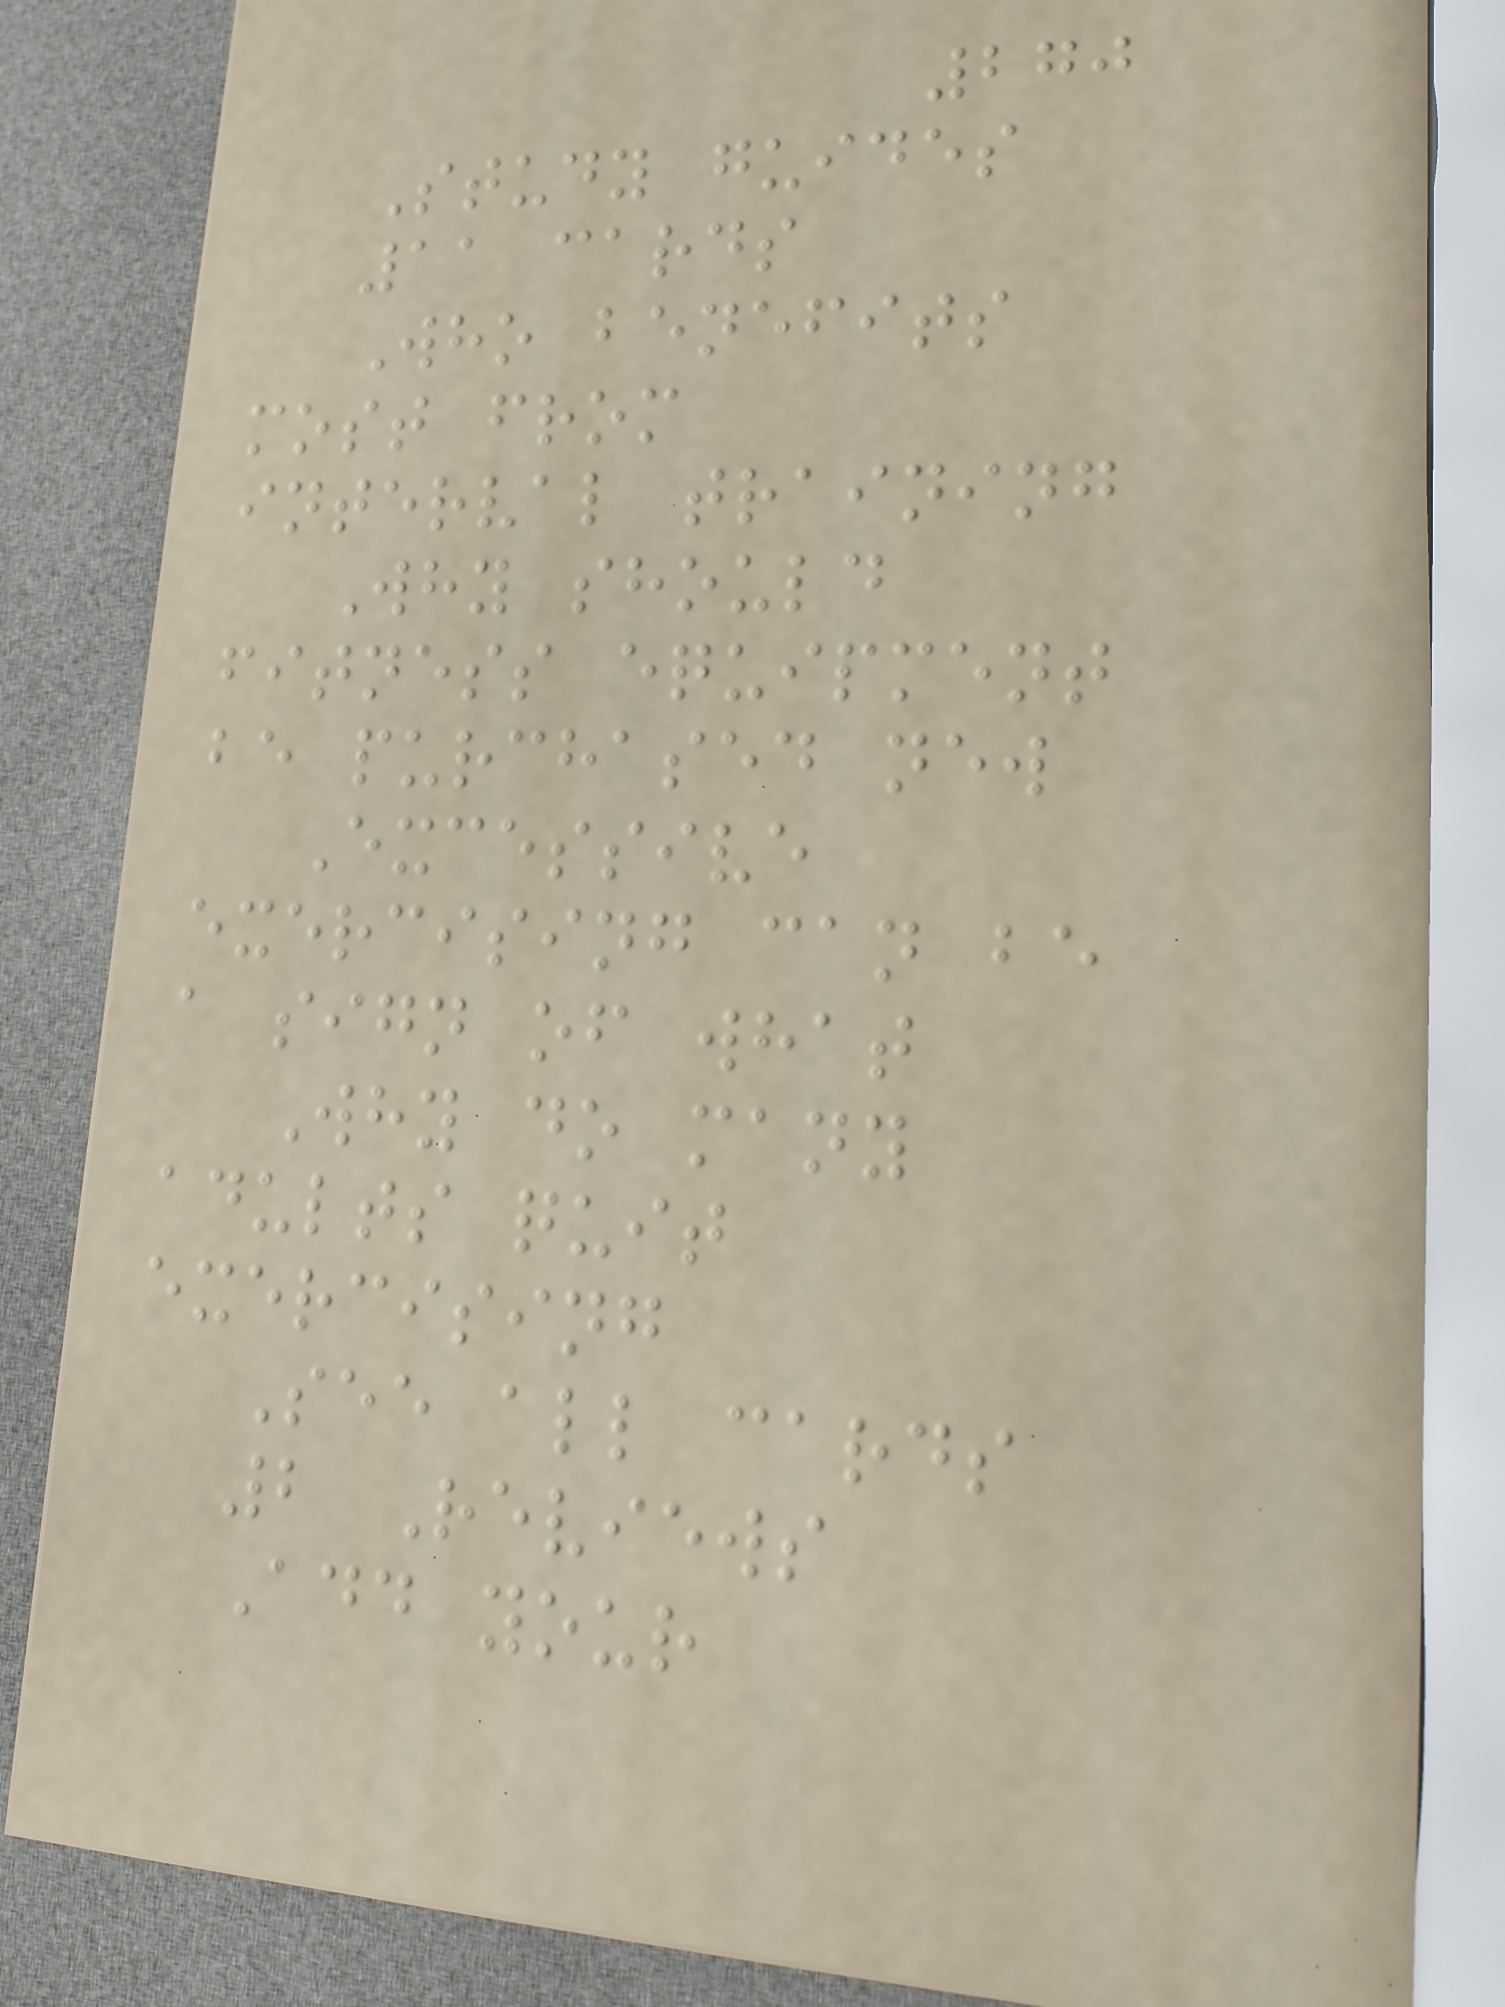270
Study guides
11 cards
Who benefits
most from
interval training
Why should
fitness equipment
be purchased new
Excessive
exercising can be
a sign of what
Why do many
adults quit
exercising
See all cards
2 Reviews
Add your
